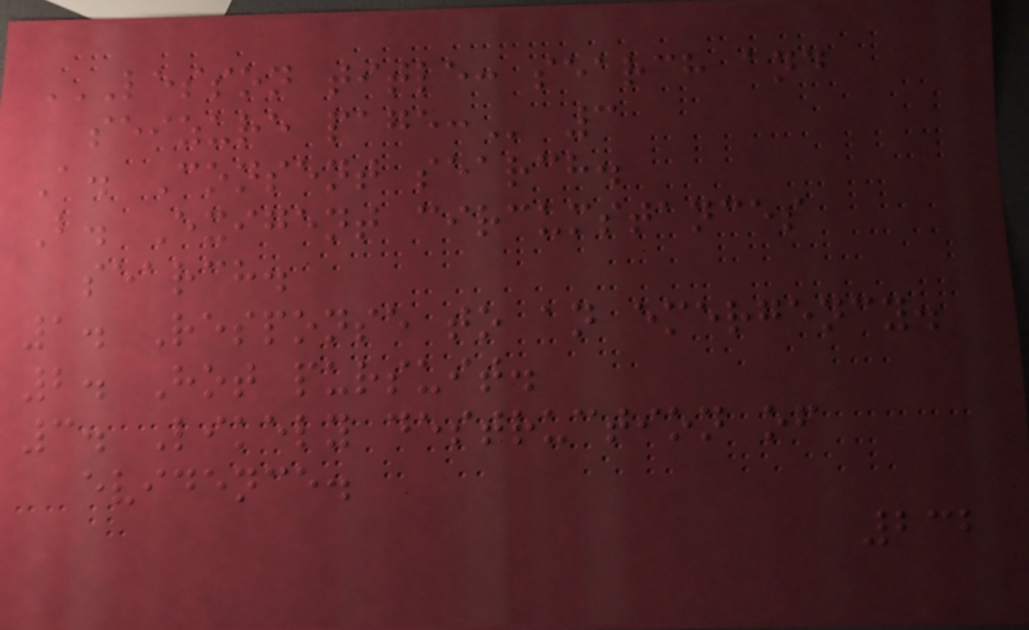LESSON TITLE: SEARCH AND
SEIZURE PAGE: 3
A. Consent search.
B. Exigent circumstances
search.
1. Response to an emergency.
2. Hot pursuit.
3. Likely destruction of
evidence.
232
